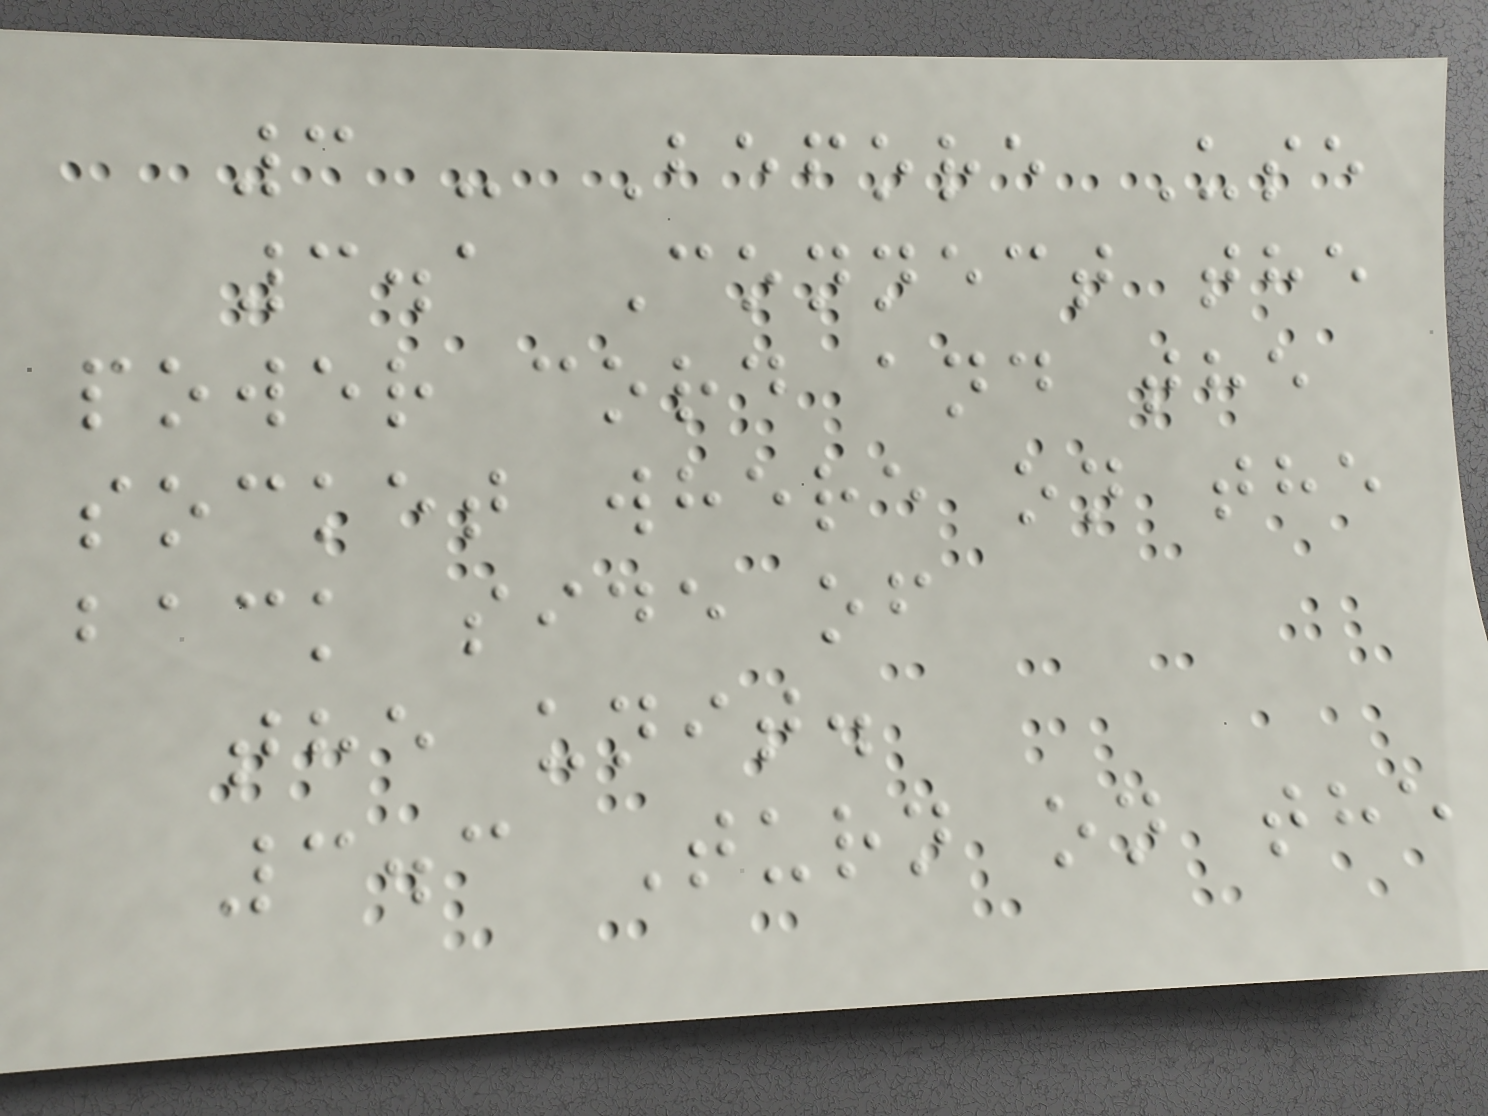3 - Before Use
3.1 Connect the
power cord and the
socket where on the
back side of
the unit.
3.3 Turn on the
